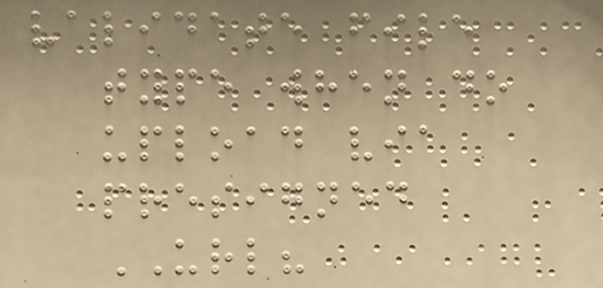validate file
type when do
upload via
presigned
URL?
